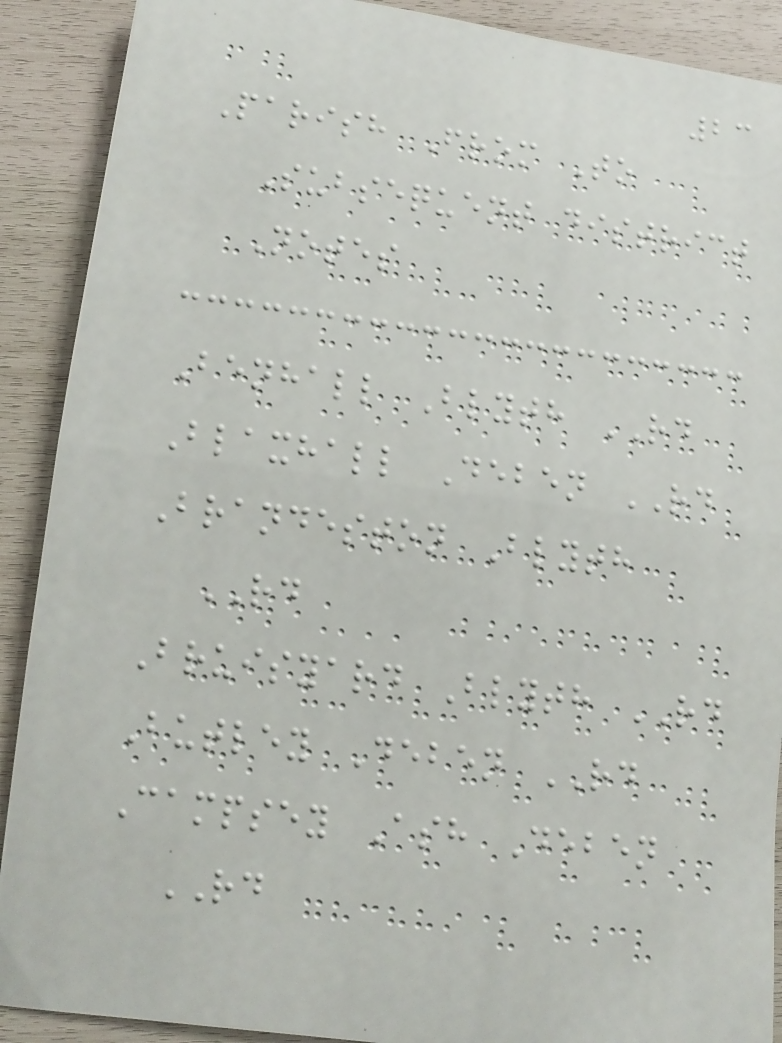23
Parish From To
Subsequent district
Notes
Benhall Blyth RD
Blaxhall Deben RD
Brandeston Blyth
RD
Bruisyard Blyth RD
Butley Deben RD
Campsey Ash Deben
RD
